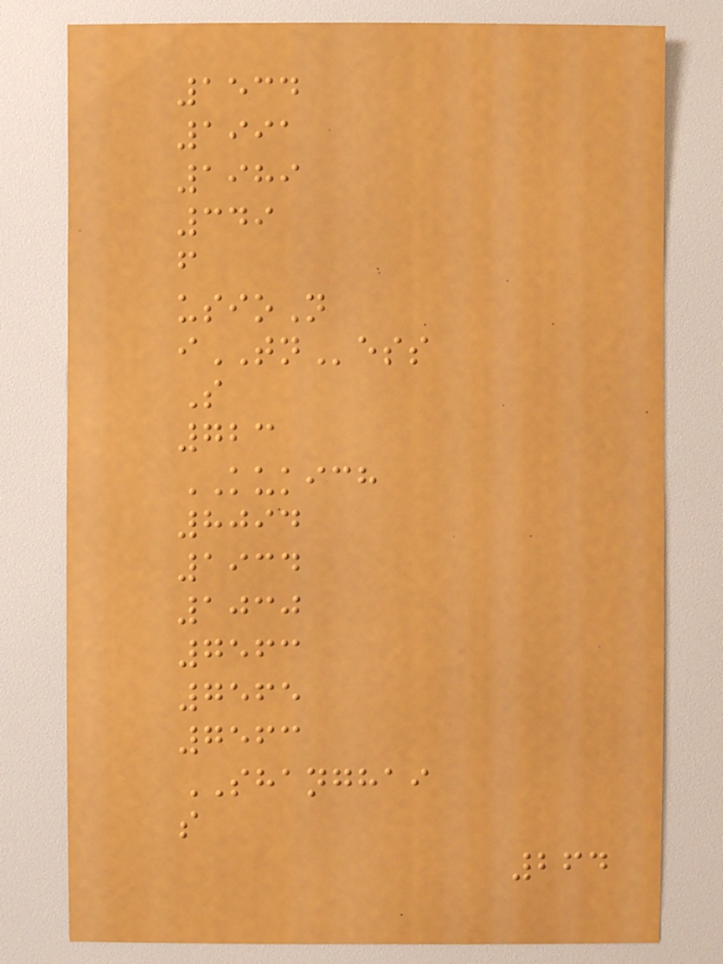1534
1991
1989
349
f
usioN
iTNess
S
723
KUKICH
8094
1934
1030
7563
7565
7563
SHANGHAI
s
264
